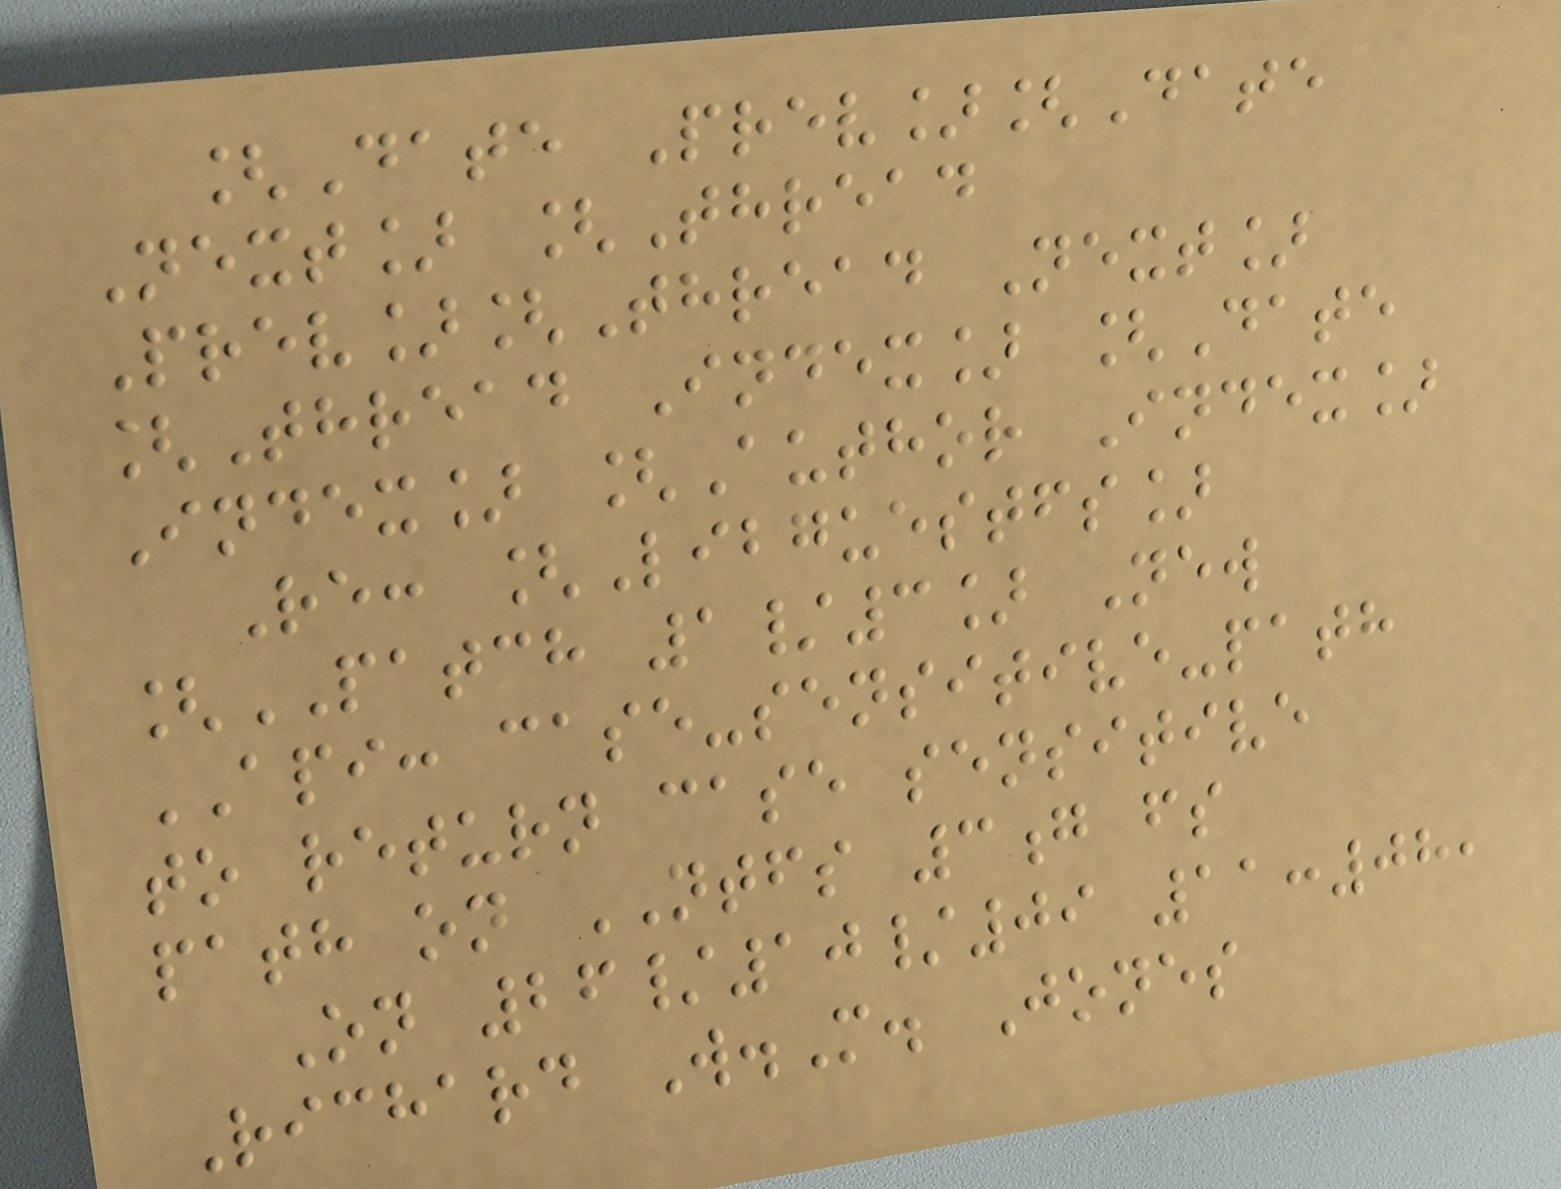[Date Prev][Date
Next] [Thread
Prev][Thread Next]
[Thread Index] [Date
Index] [Author Index]
Re: [Libguestfs]
[PATCH 1/3] New
API: case-sensitive-path
to return case sensitive
path on NTFS 3g fs
On 26/10/09 11:08,
Richard W.M. Jones
